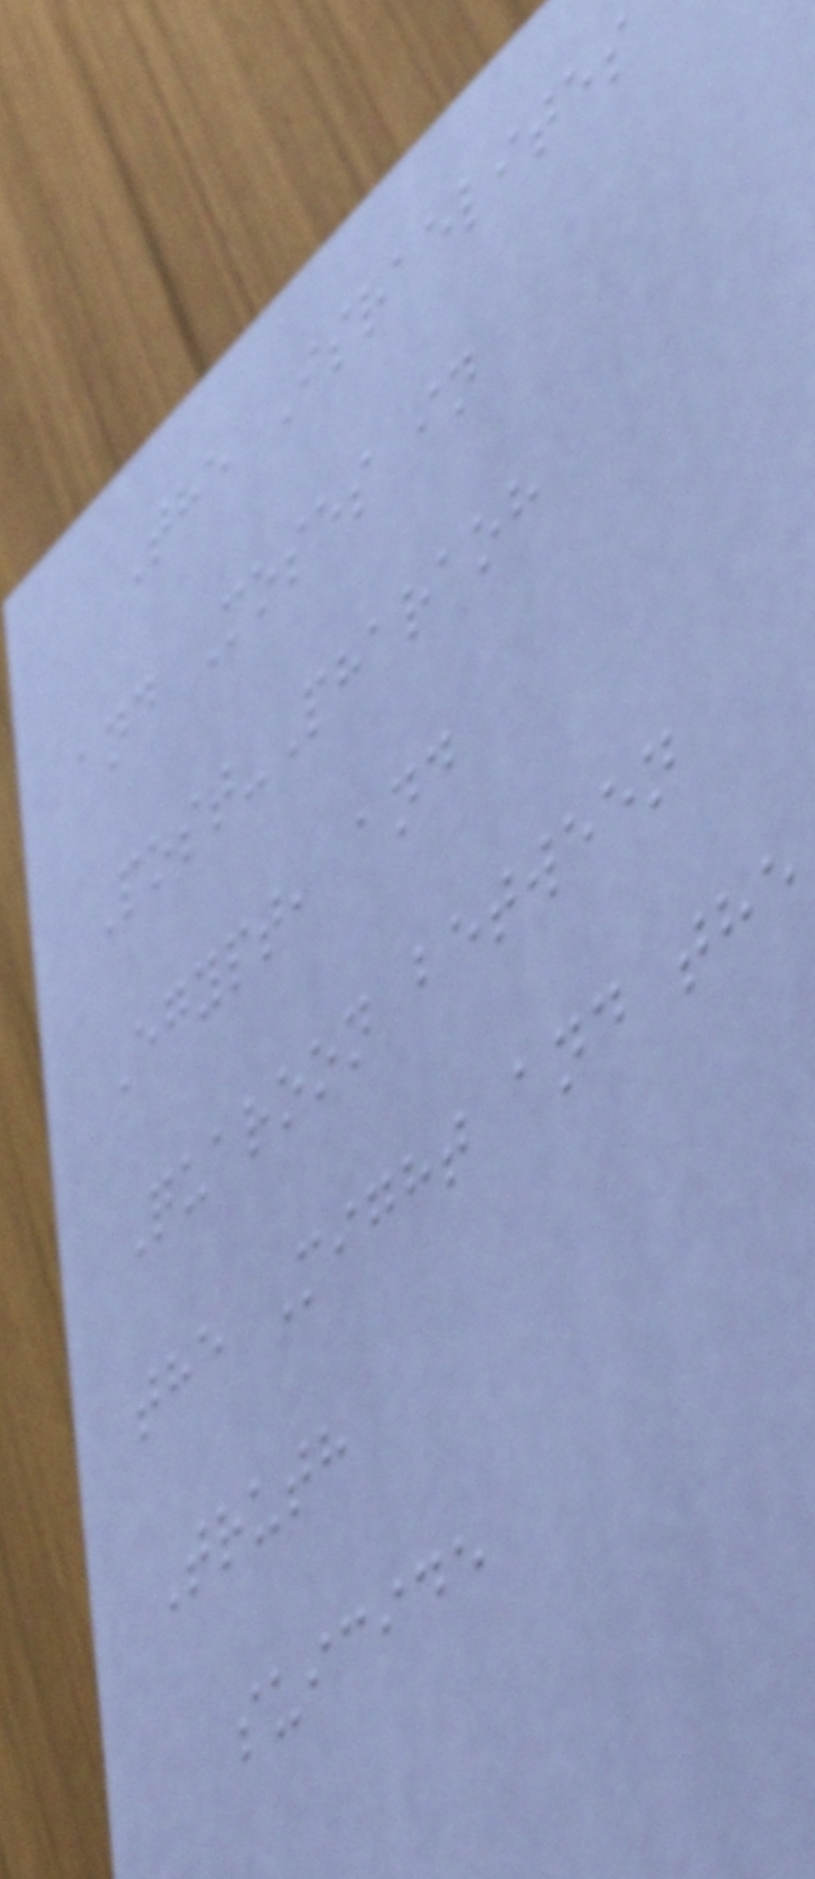The Israelites
and Moses in
Post-Pharaoh
Egypt, and
Quaroon between
the Might and the
Truth
suicide
